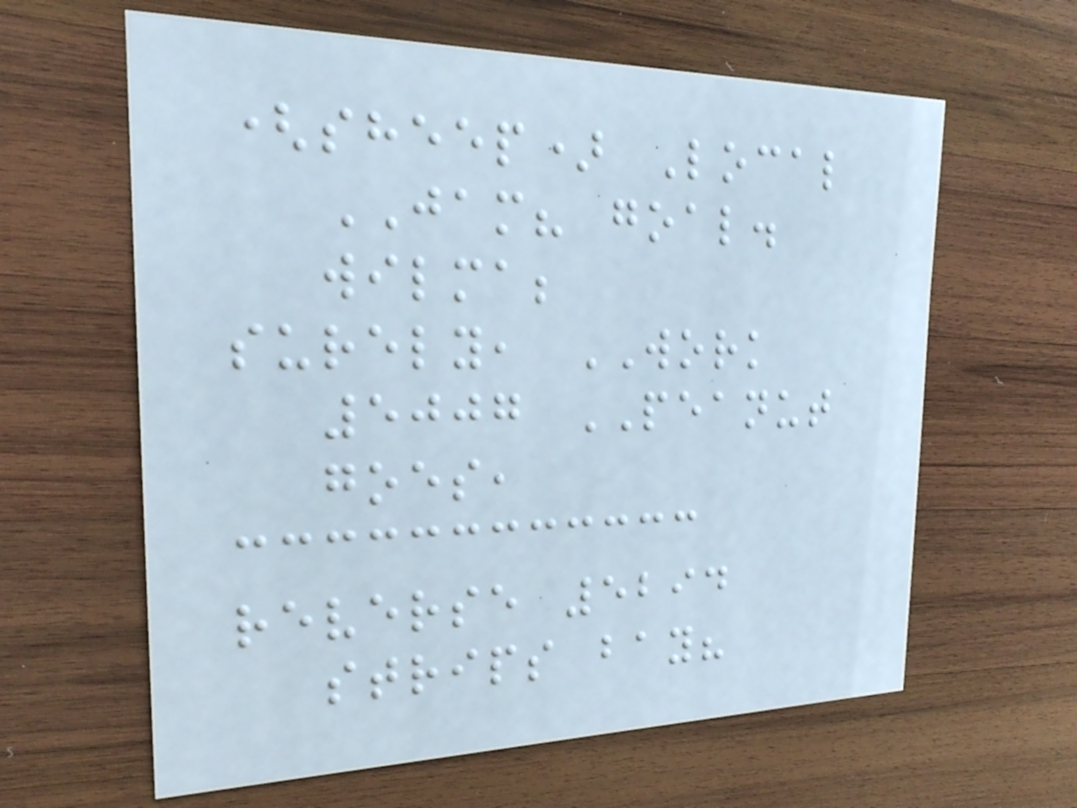(sheep) Local
JAM? goal.
wilma;
surely, WORK
5007 PEANUT
goes,
reverse 5294
strips bay?
